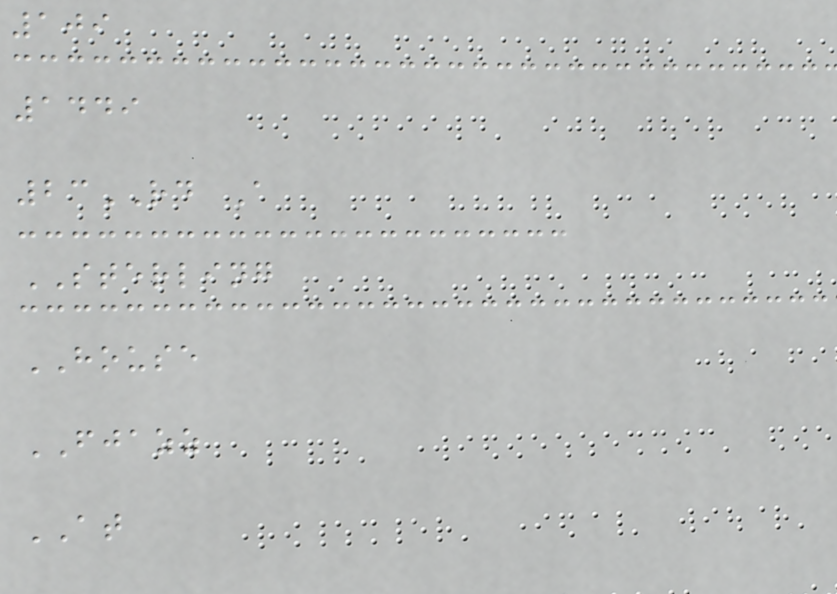109
1449
23RD A
STERLING
HOUSE
FJAZZ
AT
